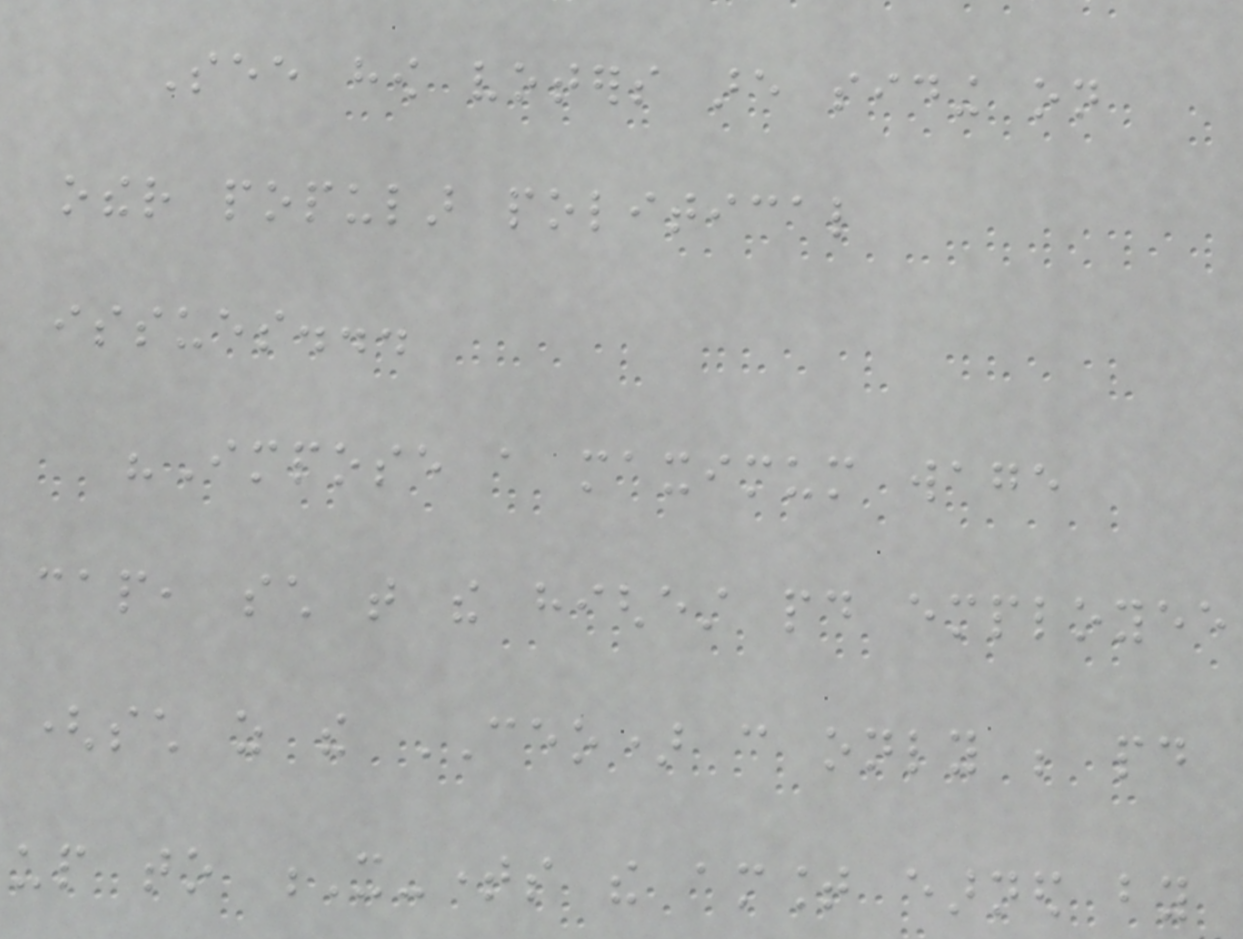See how voters are siding on
other popular political
issues...
"Impose a maximum wage
cap, such that the highest paid employee
(such as the CEO) can only be paid
up to X-times the amount earned by
